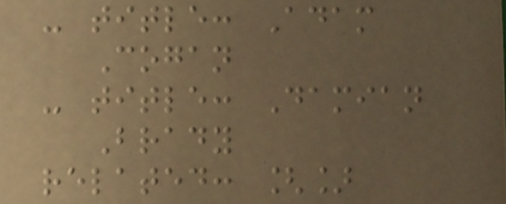- title: Adam
Cogan
- title: Damian
Brady
related: []
